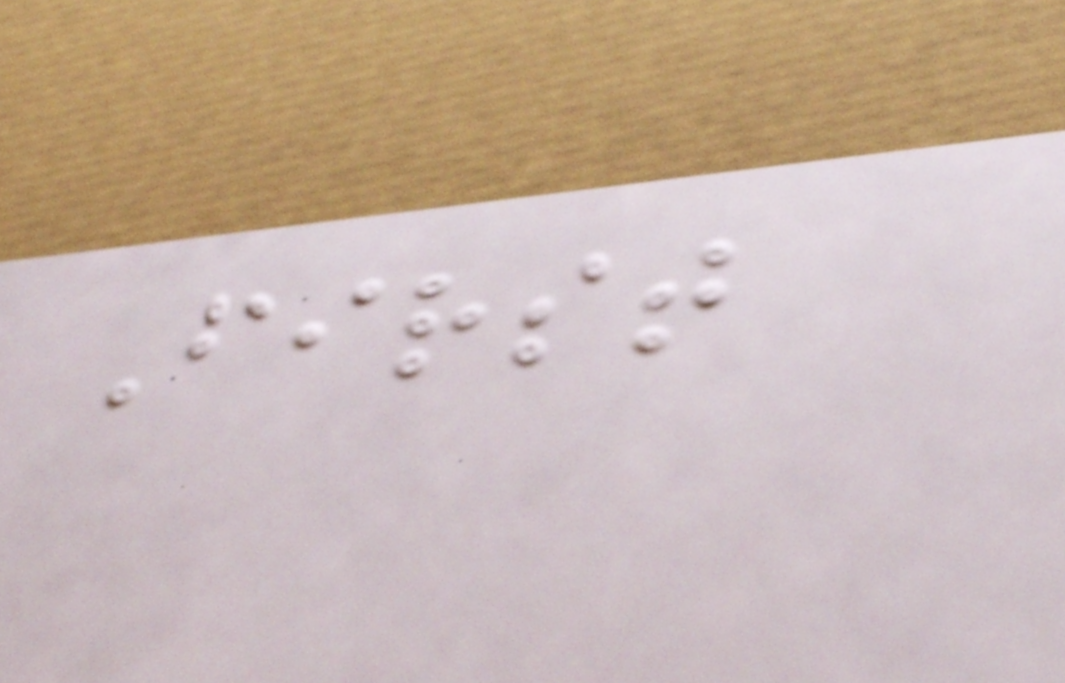First
